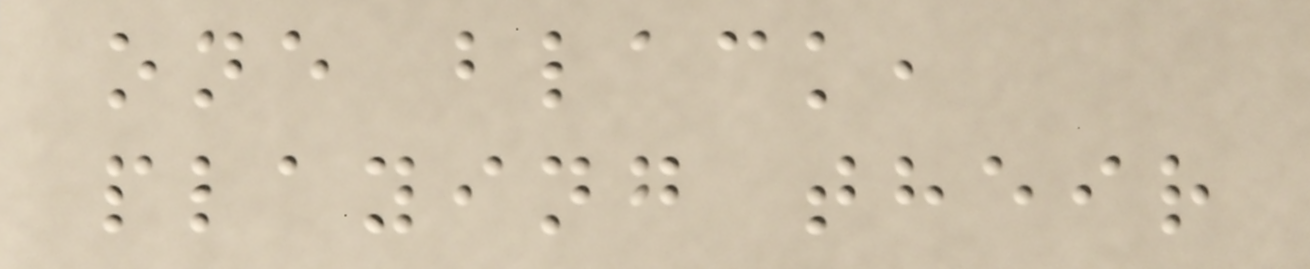one black,
playing their
